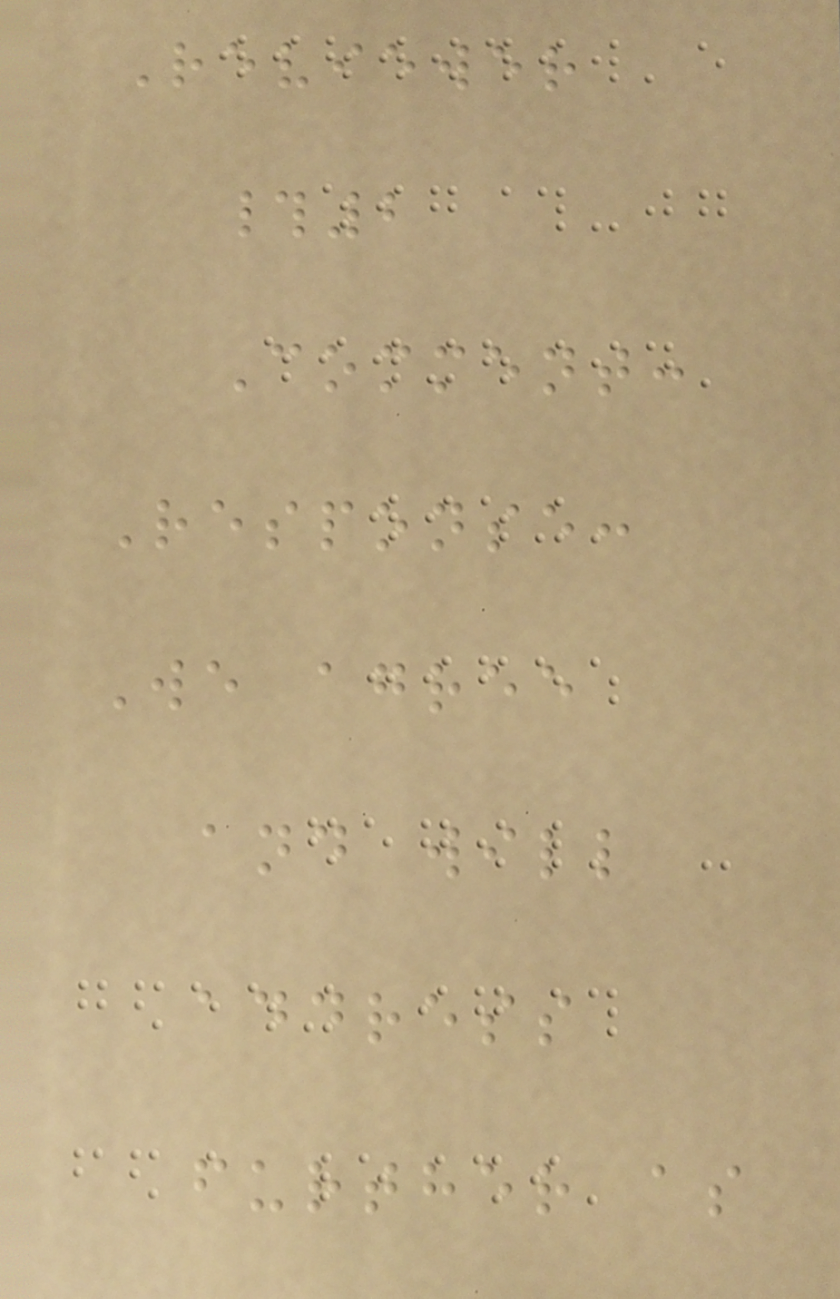Reviewer
#2
Comment:
Response:
We agree
and will
address
further as
